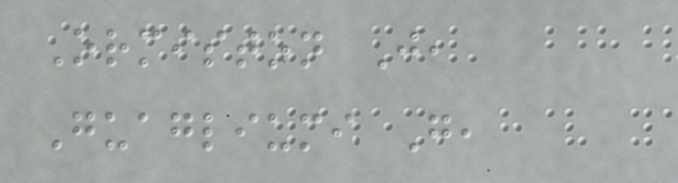Ormiston J,
Guagliumi G,
